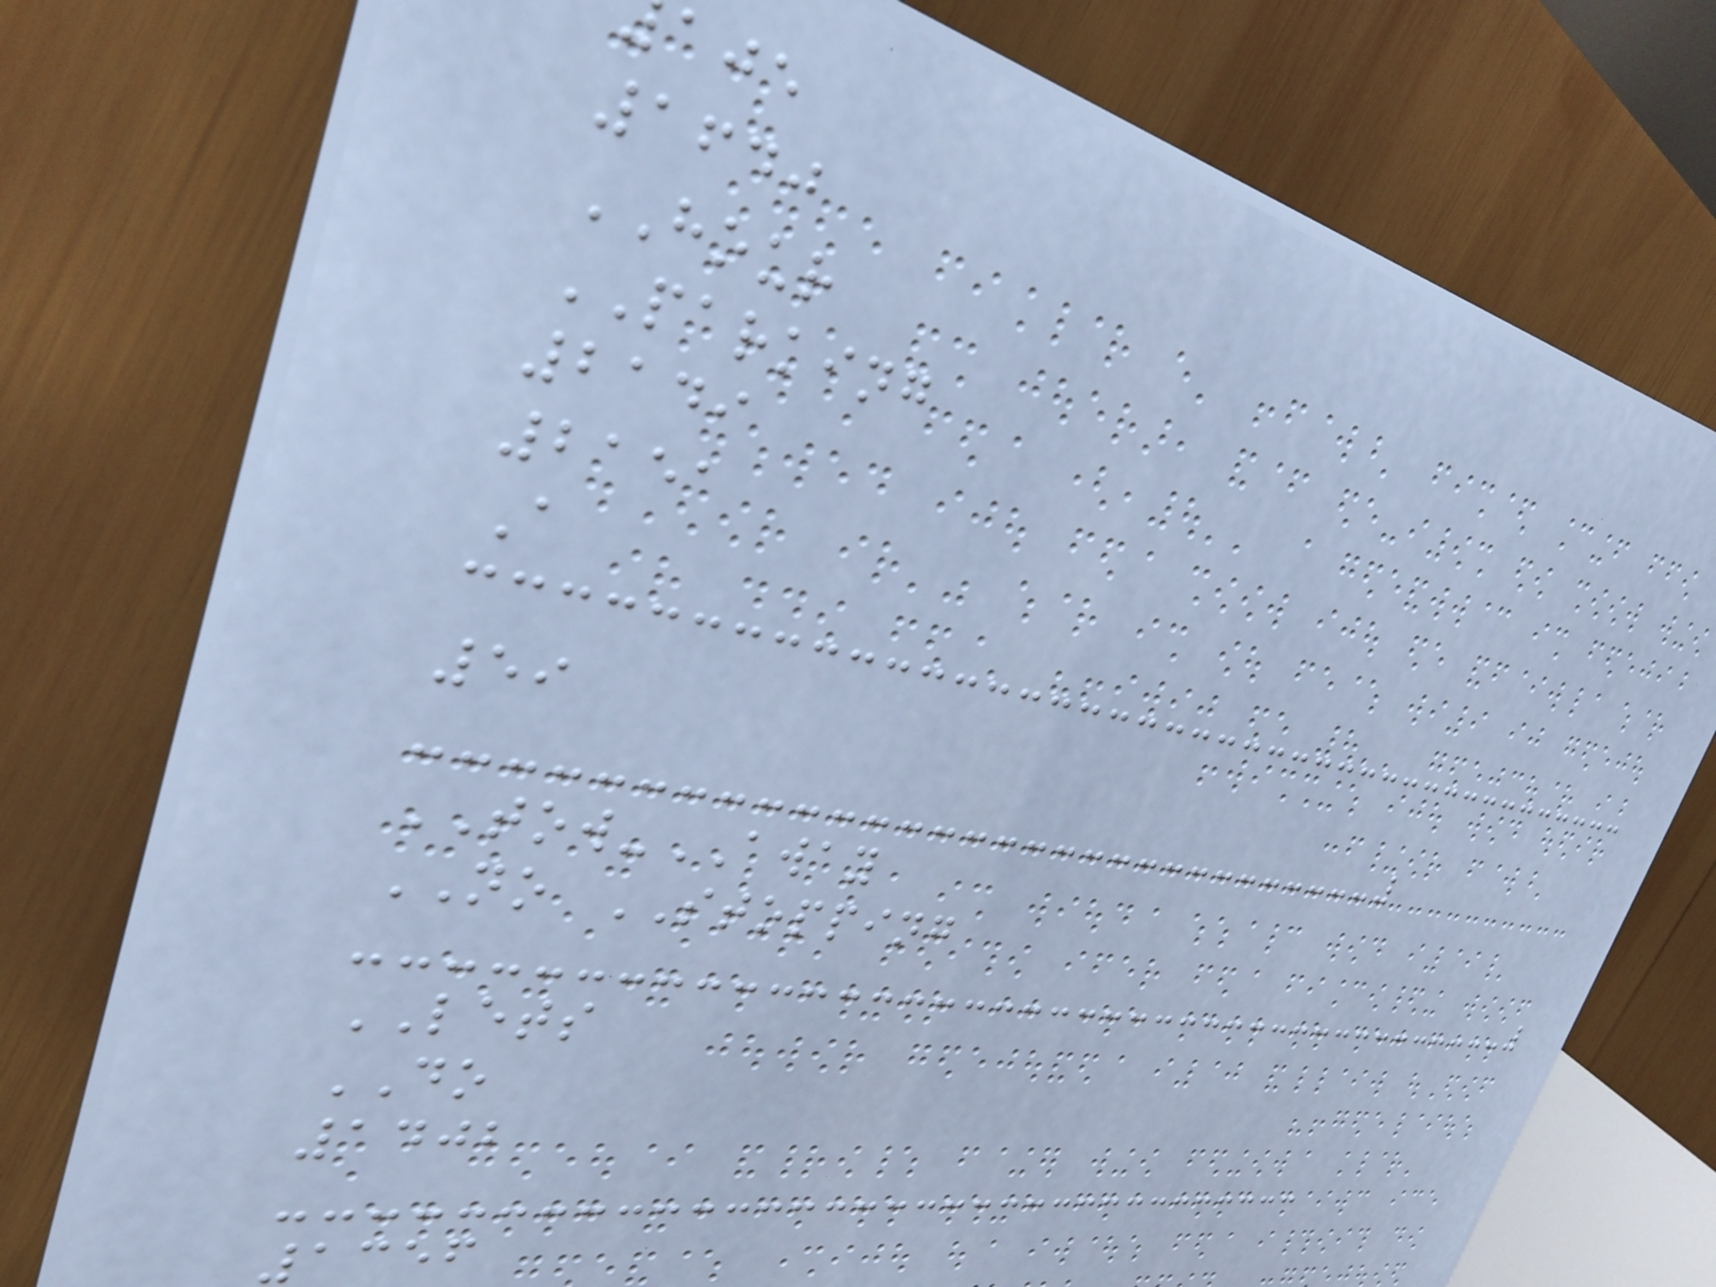1640
HOUR
PARKING
2149
2151
A
59
TOW-AWAY
NO STOPPING
LETS
DO
1402
1356
